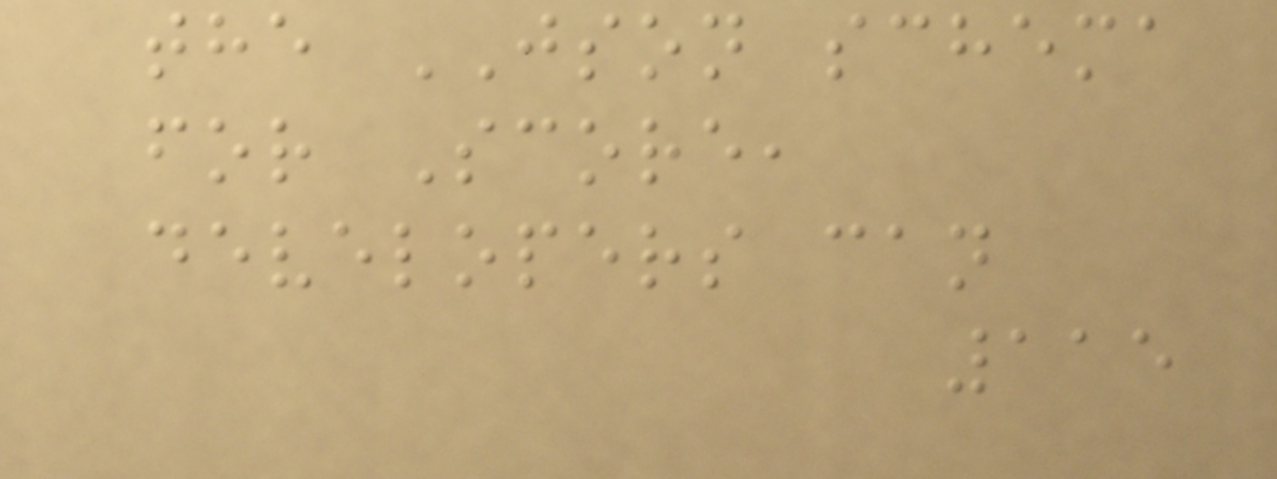the JSON schema
for Score,
developers can
115
